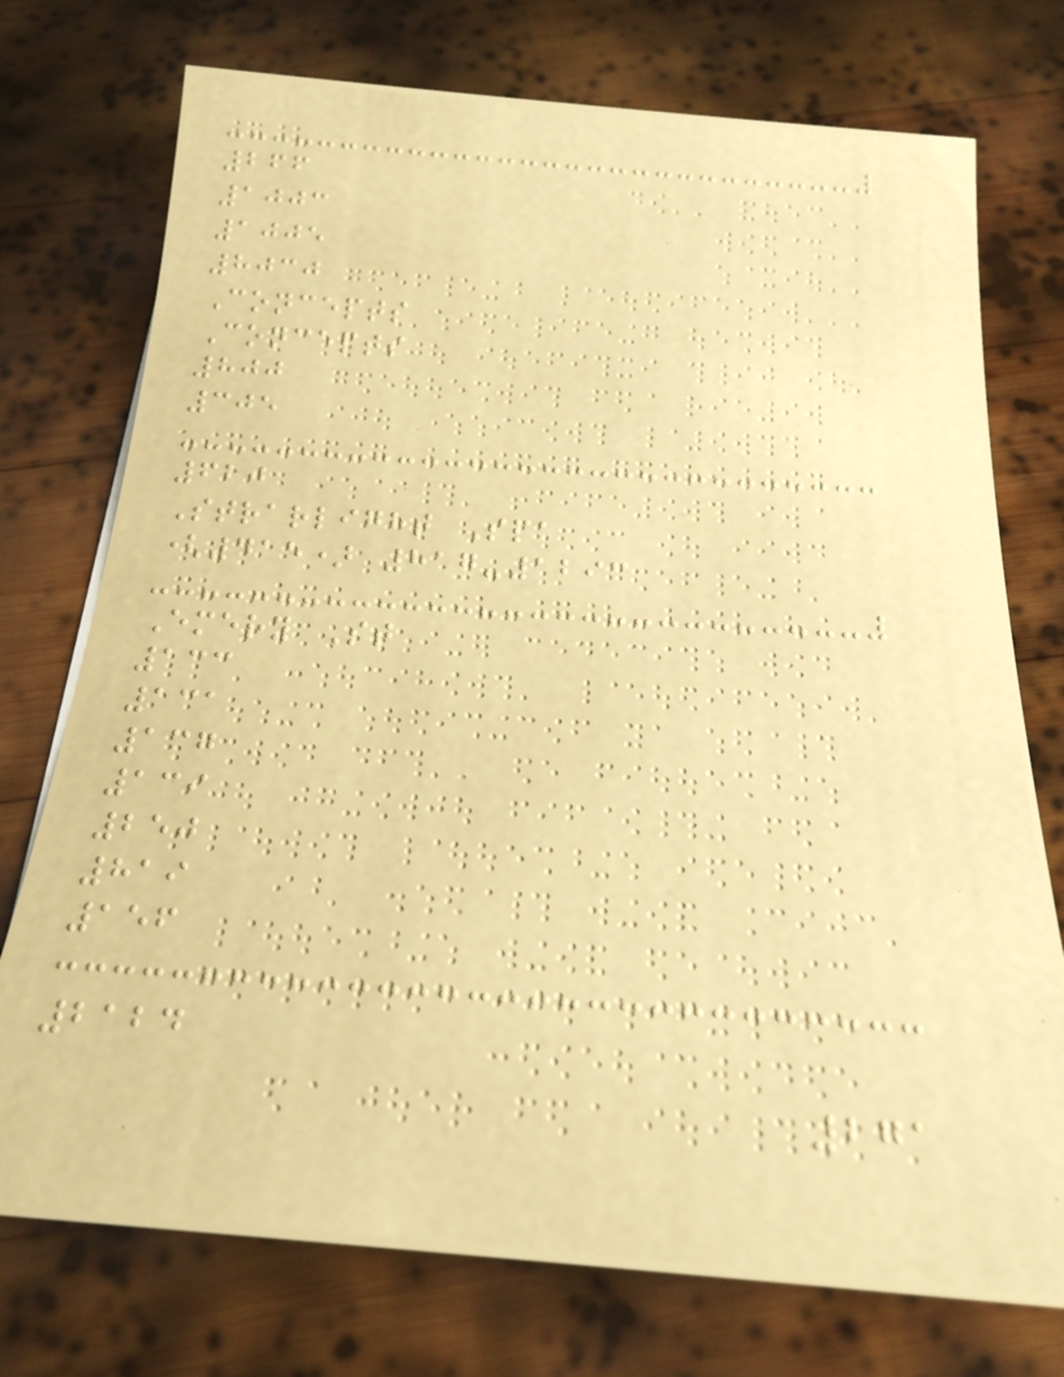266
1003
1005
8030
Concepts
Concepts
800
305
620
Strarlight Spa
(415) 817-1293
Emery St
133
131
137
139
250
819
156
2124
271
